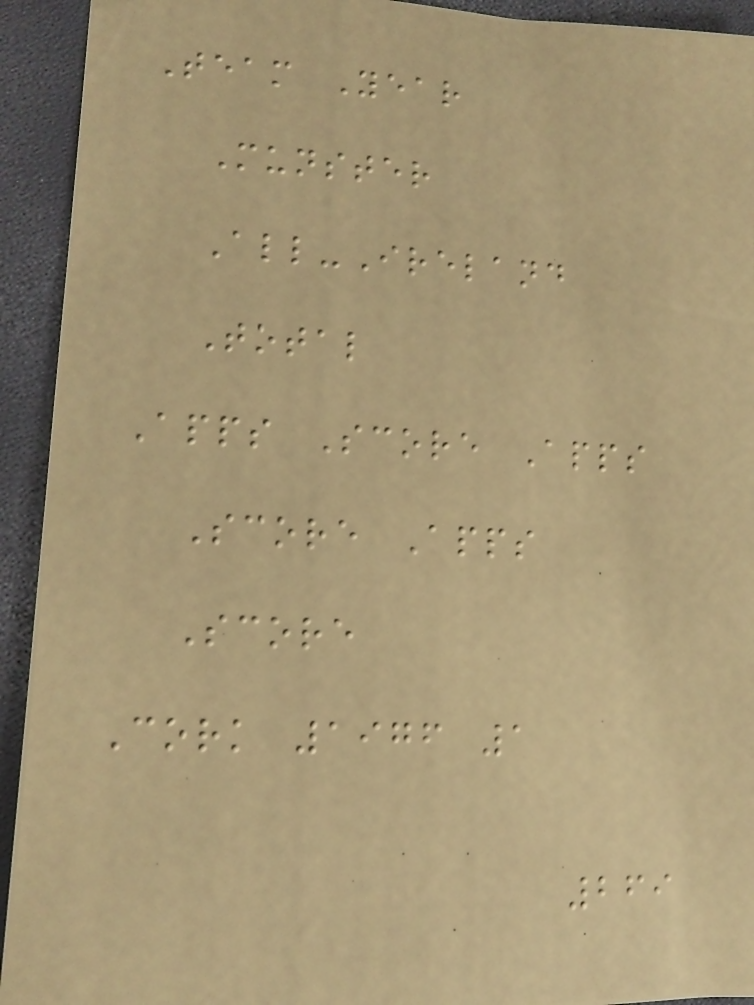Team Year
Munster
All-Ireland
Total
Apps Score Apps
Score Apps
Score
Cork 1976 1
269
